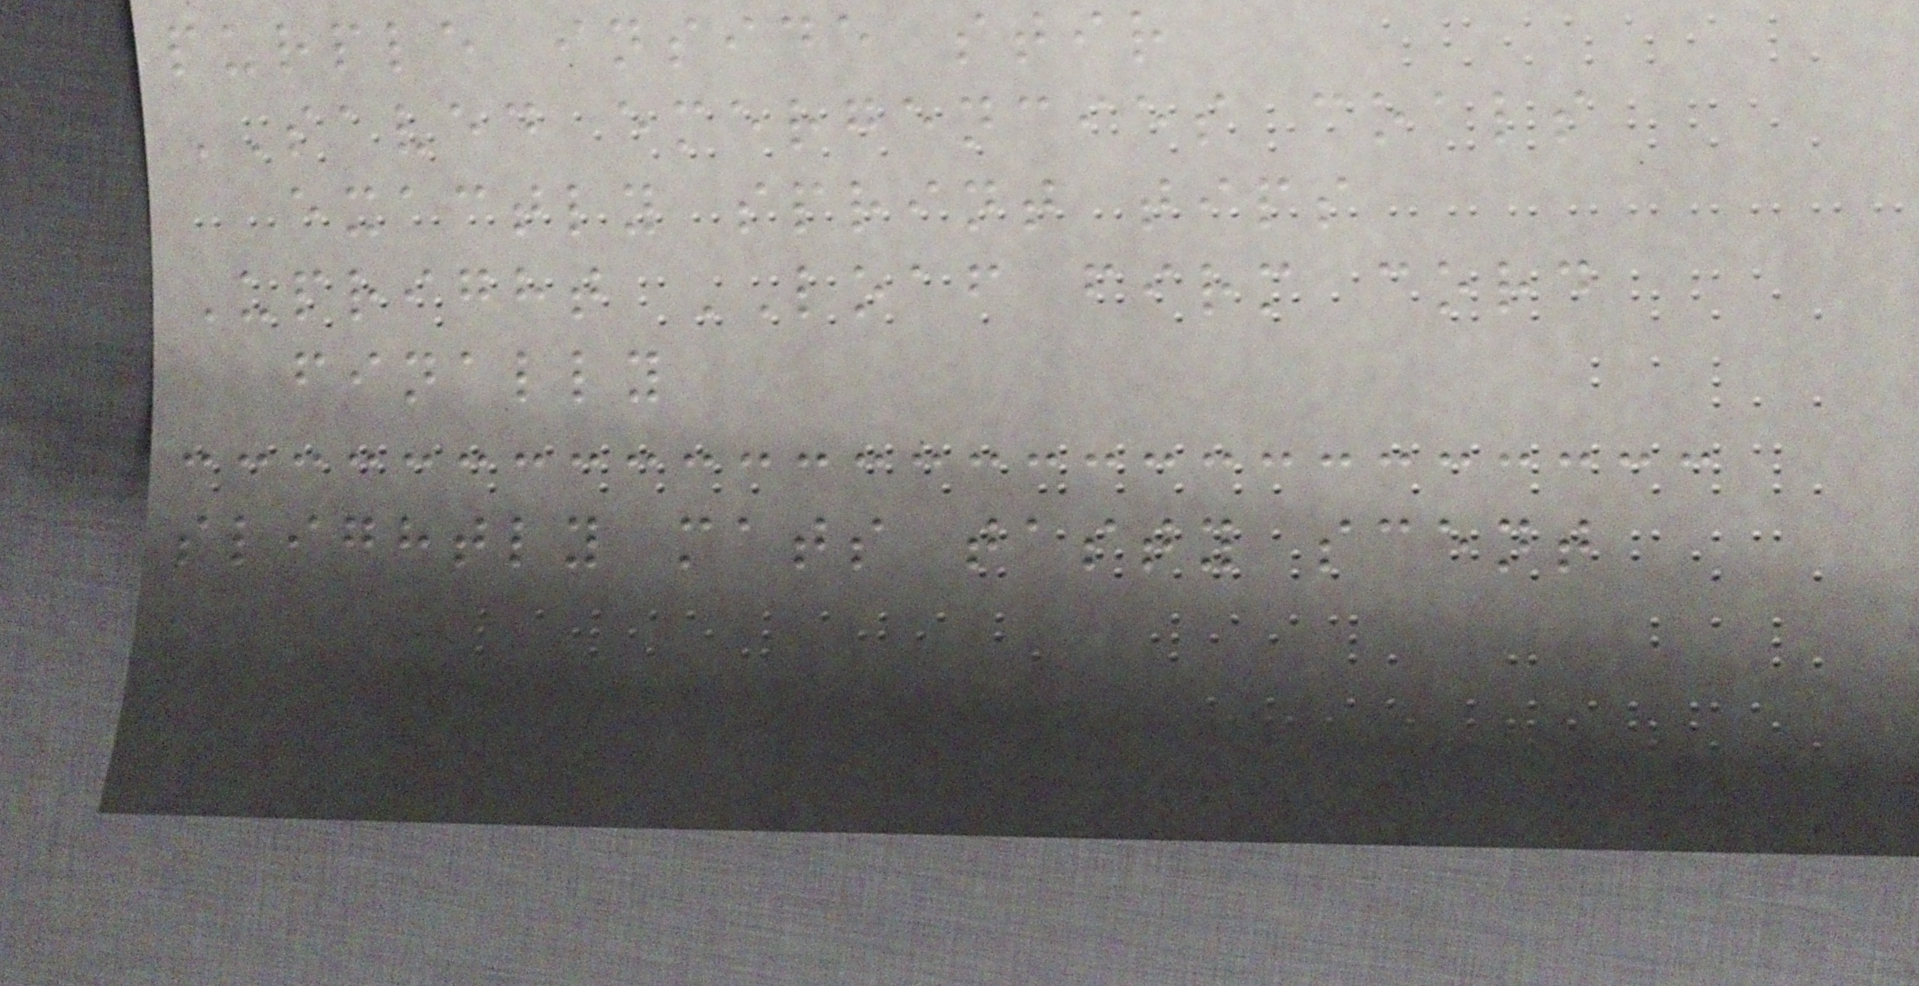purple inside stir
SAVED emergencies coals
exactly sprint tips
Upright LOAF firm cord
finally
slightly mats tasty scent
